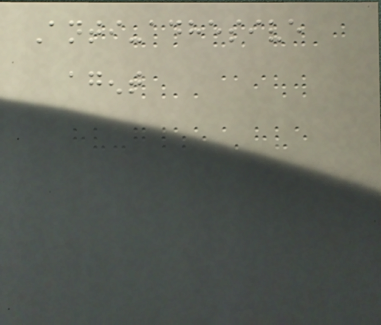Anti-adhesive
agent
